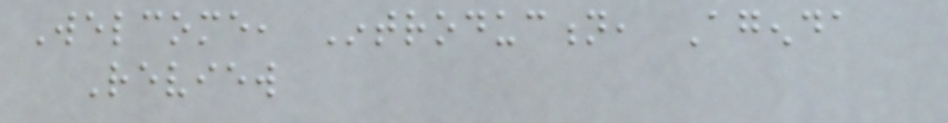Welcome, Introduction, Agenda
Review
